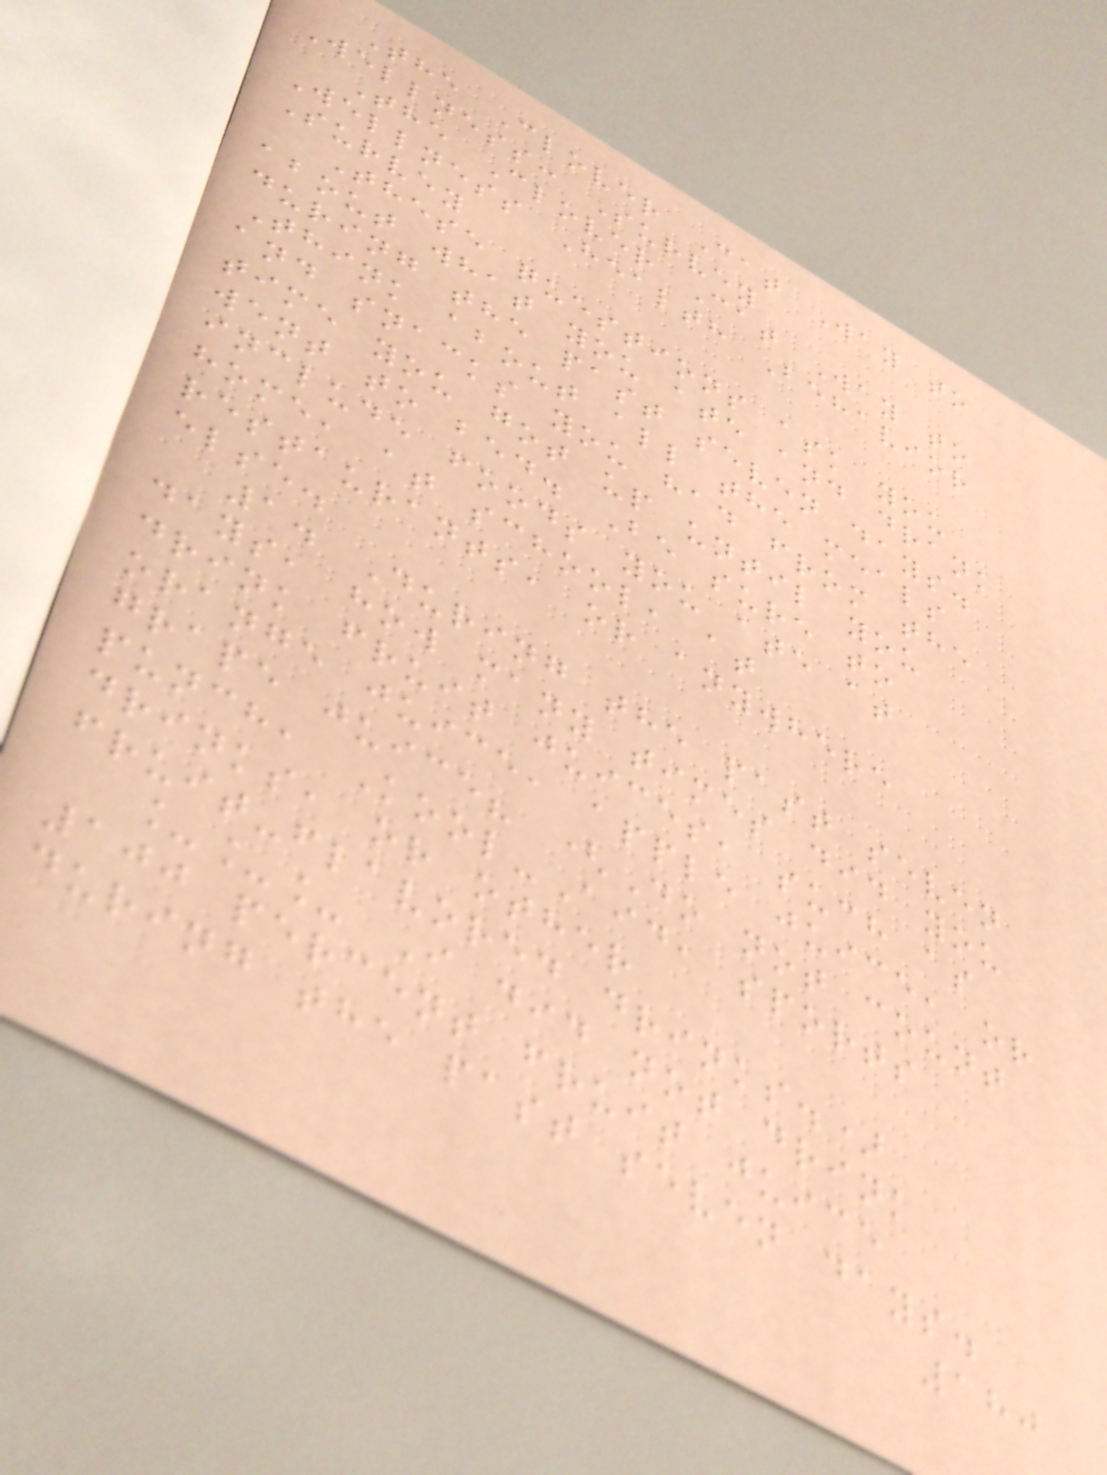The Clover Cat Way to
Wellness: Survey
The Clover Cat Way to
Wellness Health Behavior
Survey
These questions ask you
about what you ate and drank
during the past seven days.
Think about all the meals
and snacks you had from the
time you got up until you
went to bed. Be sure to
include foods you ate at
home, at school, at
restaurants, or anywhere
else.
1. During the past seven
days, how many times did you
drink fruit juices, such as
orange juice, apple juice, or
grape juice? (Do not count
punch, Kool-Aid, sports
drinks, or other
fruit-flavored drinks.)
___ I did not drink
100 percent fruit juice
during the past seven days.
180
